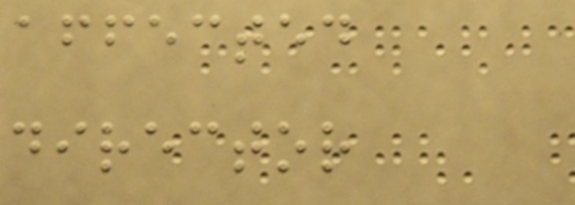affected
director
